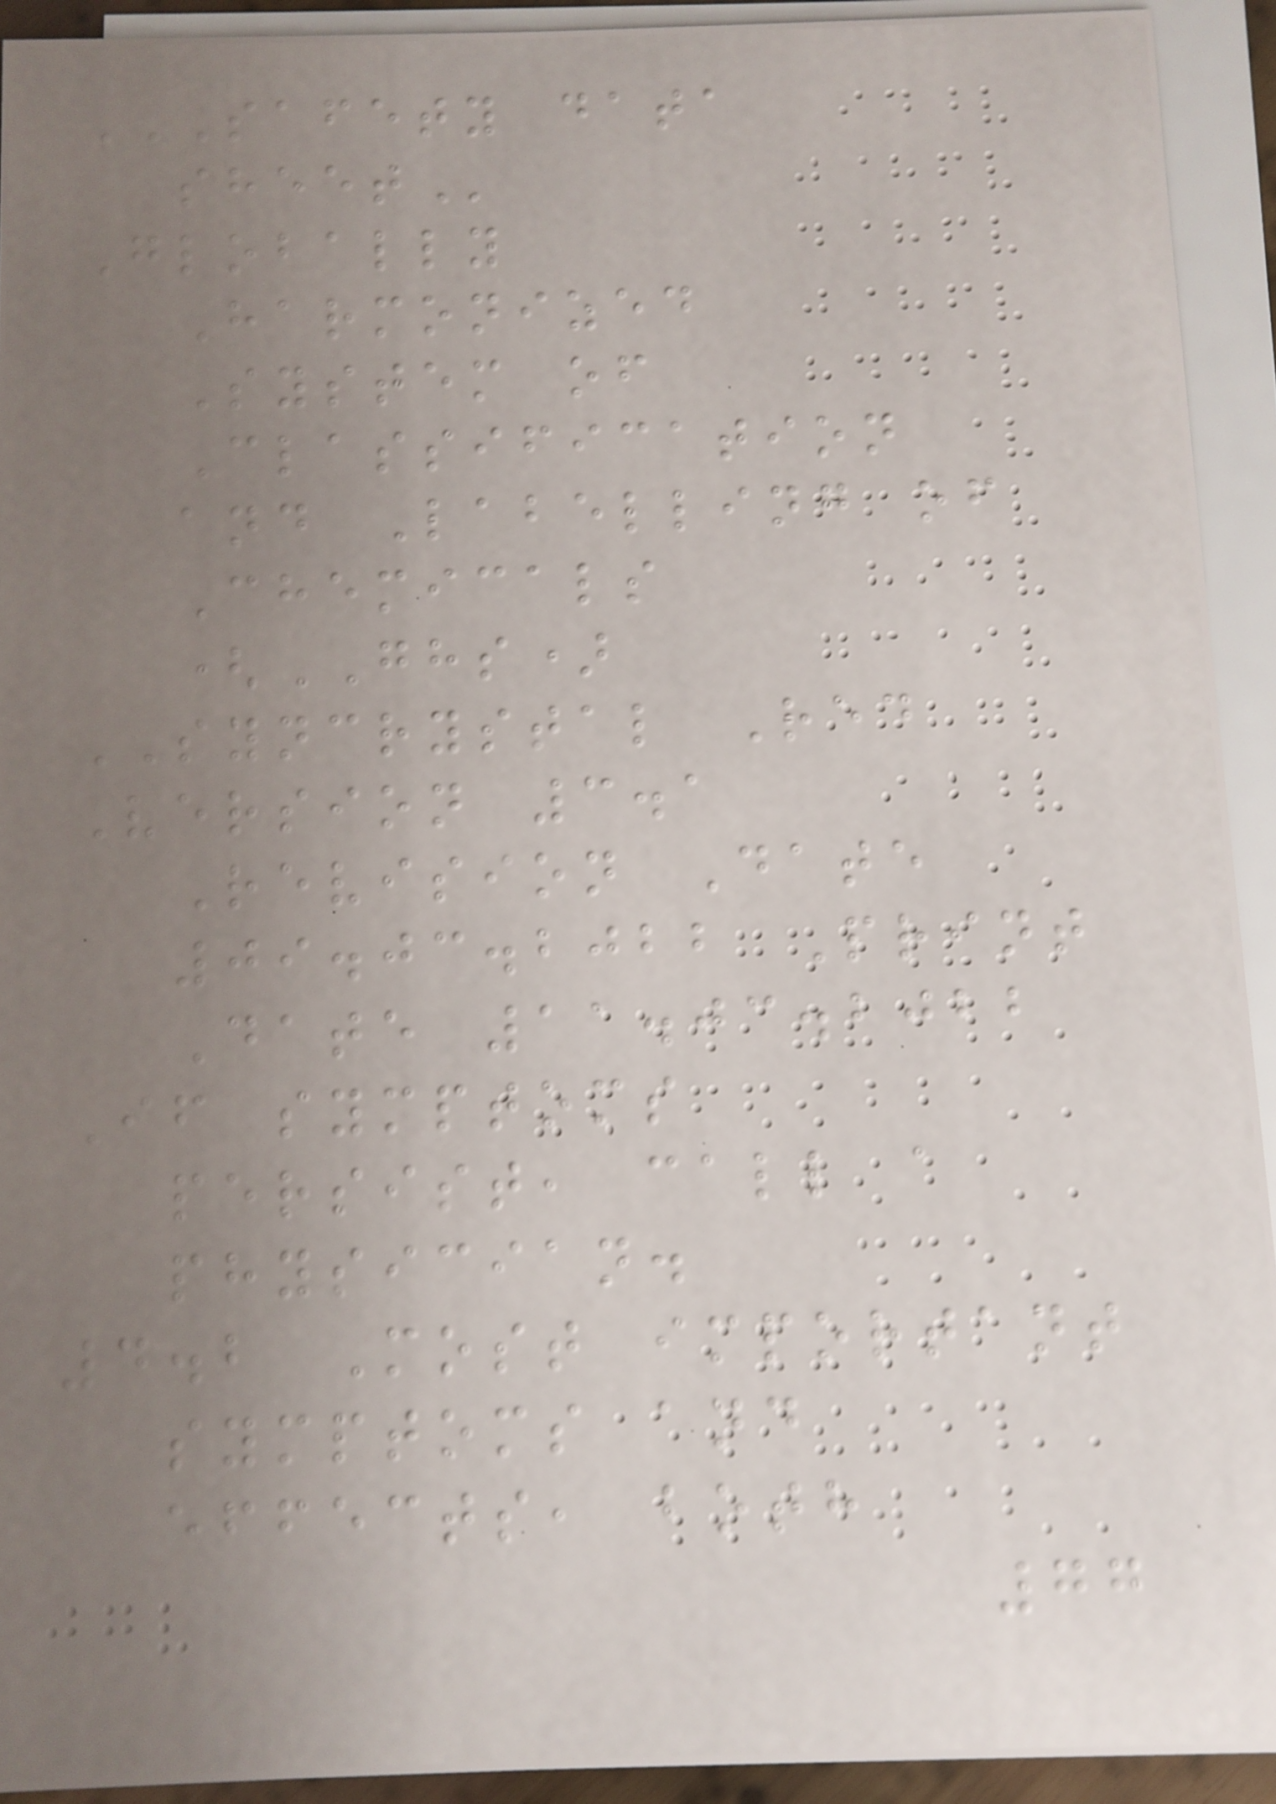SAFETY DATA
SHEET
Globally
Harmonized
System of
Classification
and Labelling of
Chemicals
(GHS)
SYNCRYSTAL Red
Version 3.1
Revision Date
09.03.2022 Print
Date 11.03.2022
If symptoms
persist, call a
physician.
4.2 Most important
symptoms and
effects, both
77
